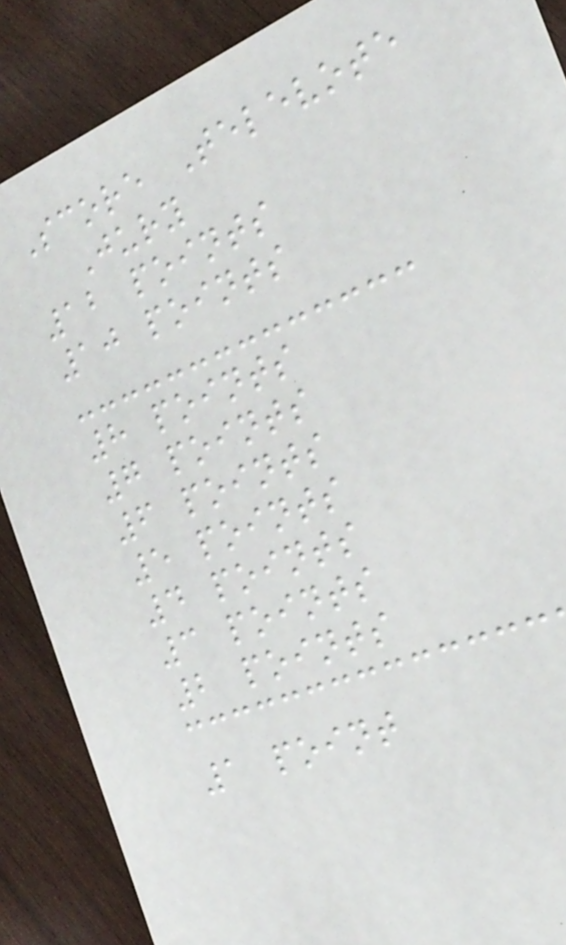Score Televote
Jury
12 points
10 points
8 points
7 points
6 points
5 points
4 points
3 points
2 points
1 point
